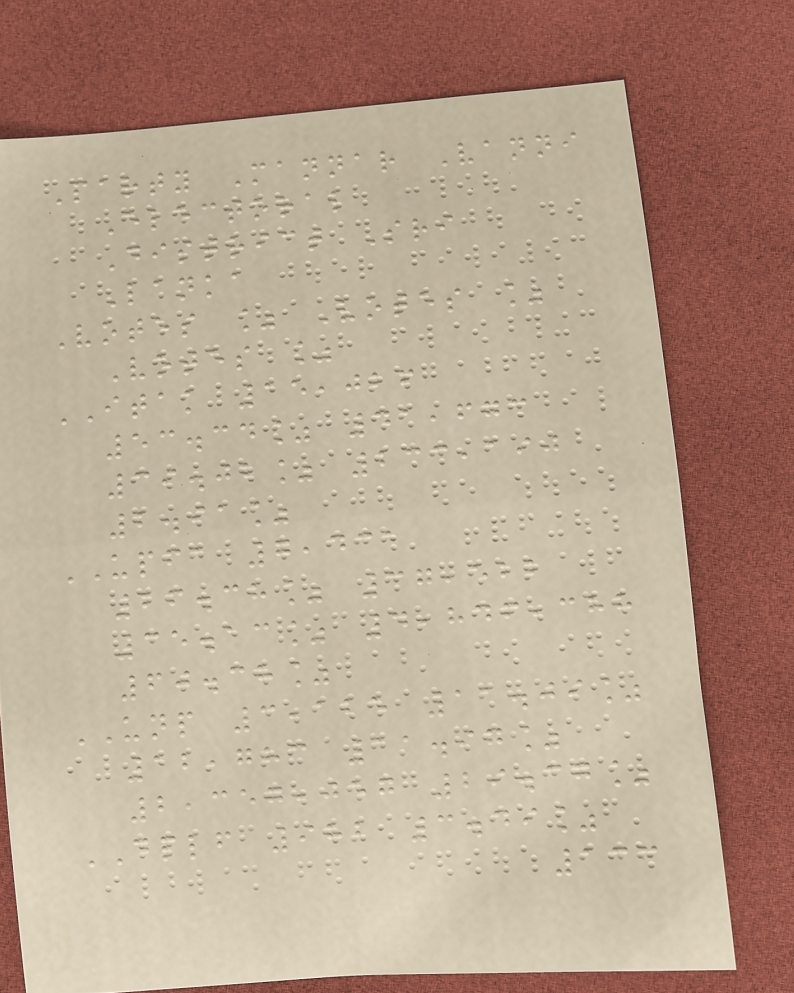Party Mannar Vanni
Electoral
District Sri
Lanka
Votes % Votes %
Votes %
ITAK 15,026
53.34% 41,673
39.02% 233,190
2.91%
UPFA 7,431
26.38% 37,522
35.13% 4,846,388
60.38%
UNP 3,125 11.09%
12,783 11.97%
2,357,057 29.37%
DPLF 982 3.49%
133
